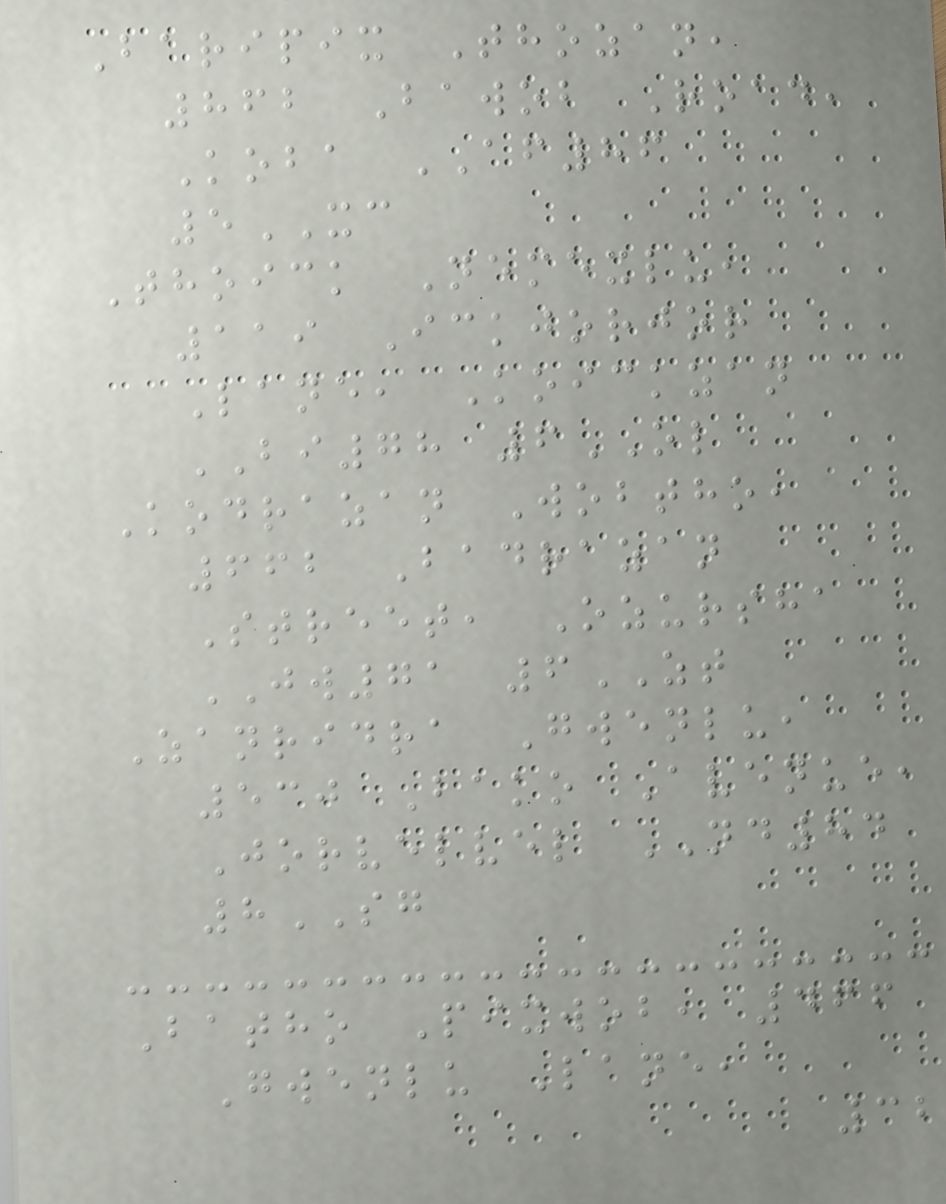Baripix Thozan,
862 Bawob Road,
Koba AF86
5XC
Thoick Nemexlu,
119 Ickjorjor
Lane, Koickzan
BI78 6OL
Kodrazan Wobtho,
662 Badrazan
Street, Ozursha
JW71 6ZT
Zanridra Gwenlu,
530 Bako Avenue,
Jorvelvel ND84
8SG
Batho Pixwob, 466
Gwenlu Lane,
32
